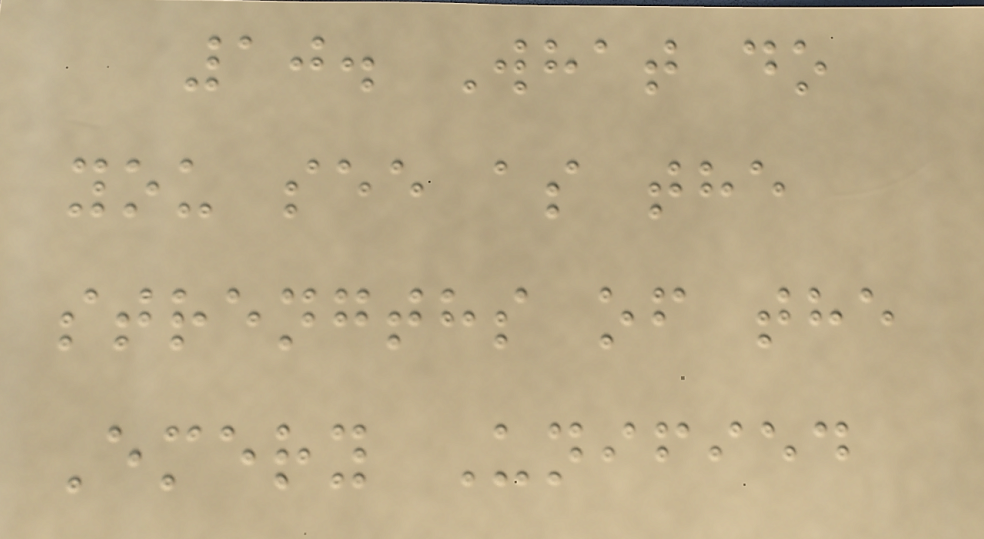10. What do
you see as the
strengths of the
Emery Unified
